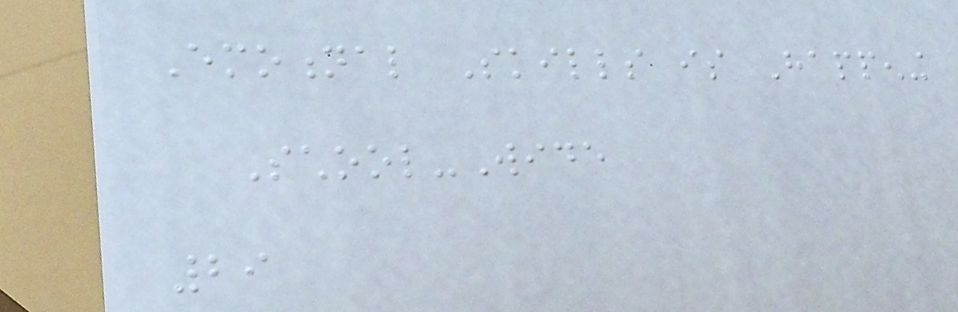Emotional Skills is Happening
School-Wide
29
